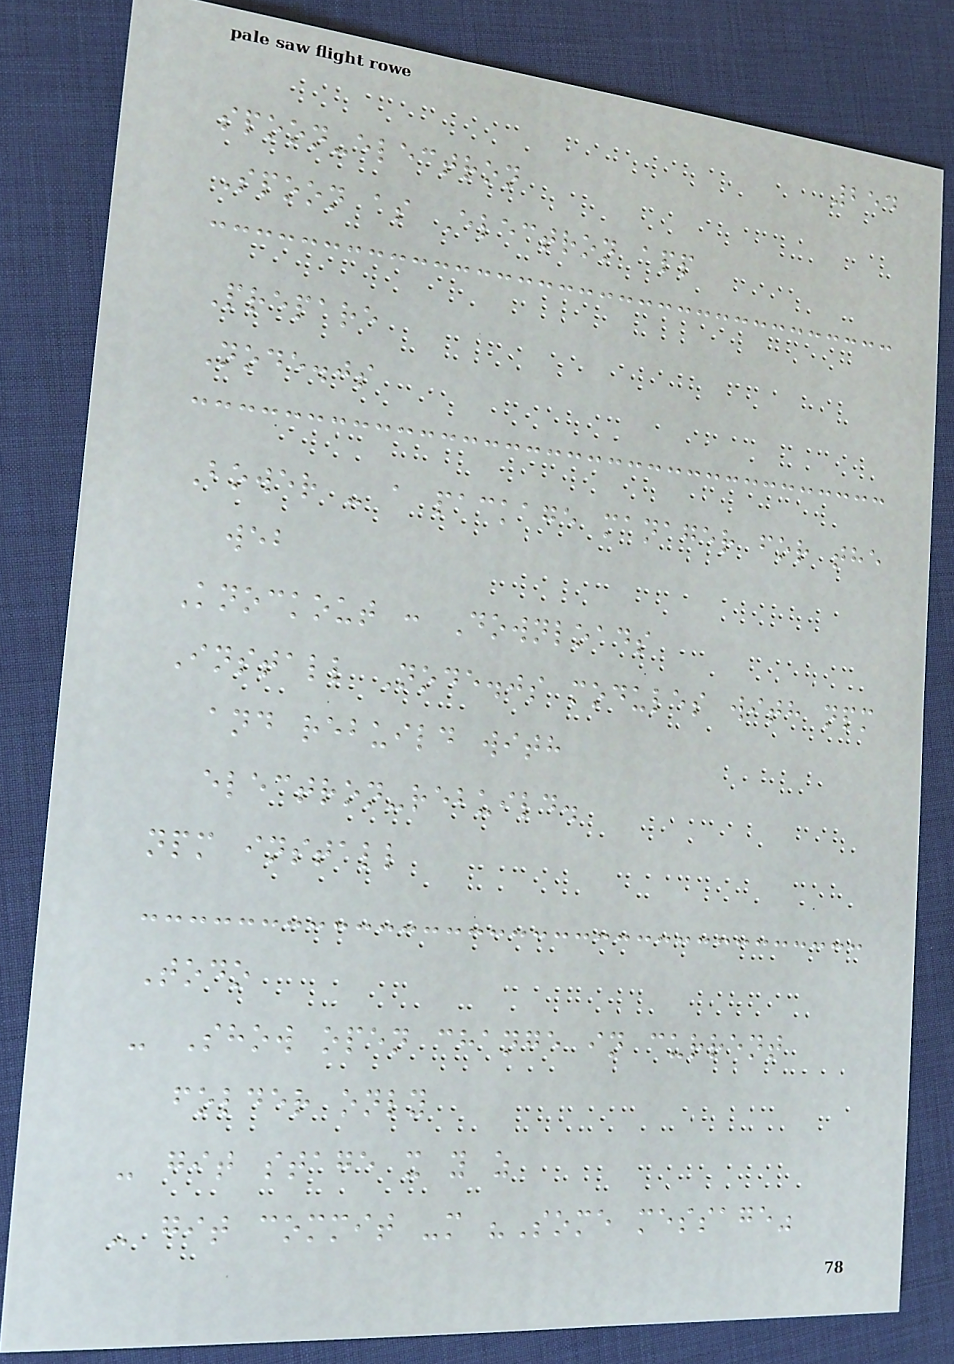254
spoon-electron
Spoon as Electron app
Prepare
Node.js
Bower - a package manager for the
web
Knockout : Downloads
Install Node.js modules with npm
and rebuild with
electron-rebuild.
npm install
Todo
- Show open change in current
folder only
- git stage x y z
- git commit -m "Some message"
